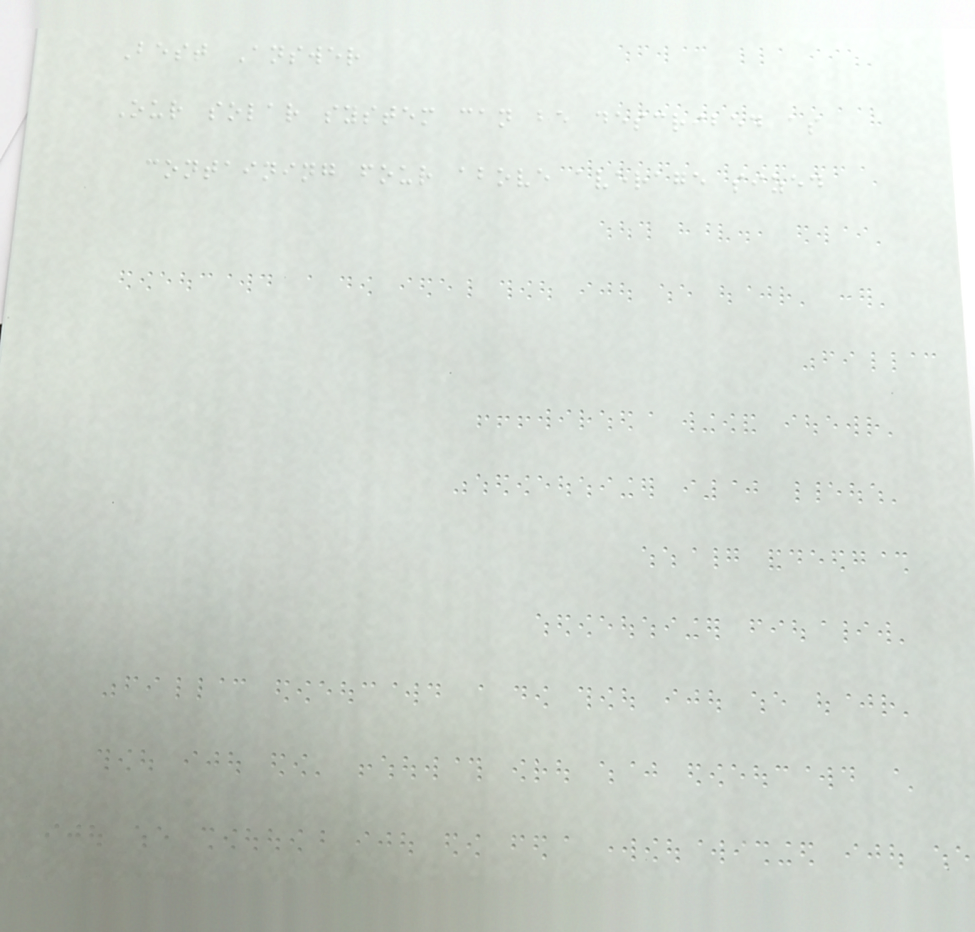Best Answer
Our solar system can be described as
containing four above average sized
